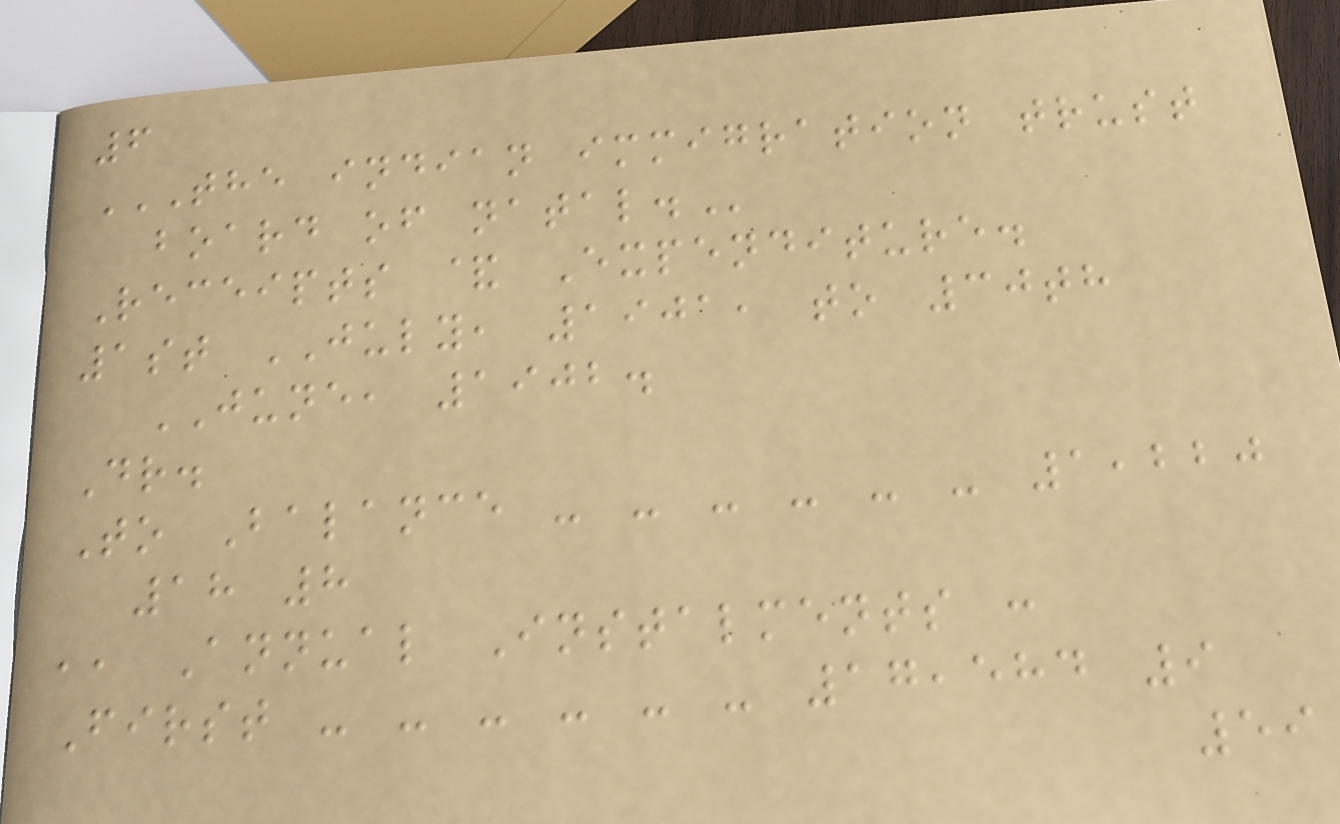6
THE INDIAN IMMIGRATION TRUST
BOARD OF NATAL.
Receipts & Expenditure.
1st JULY, 1901, to 30th
JUNE, 1902.
Dr.
To Balance - - - - - - 1,220
18 8
,, Annual Instalments :
First - - - - - - 17,584 9
59
